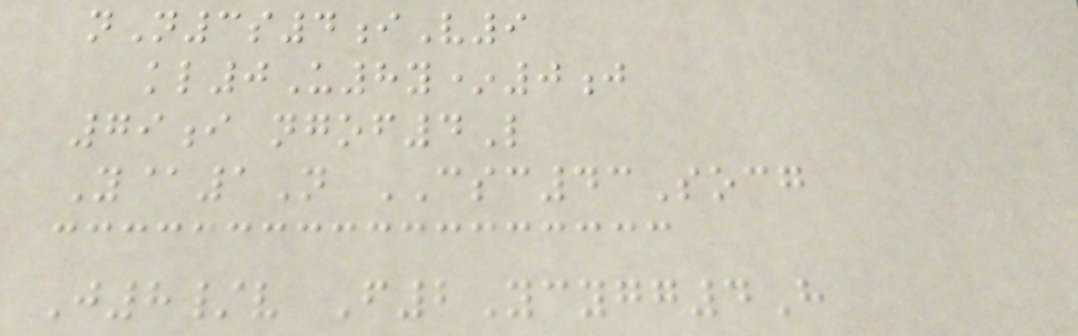nN3s4iV9
kl0U8y*0j
79i ngof4L
Y@1N CSC43Socg
J8/v F2Ycygg4H
